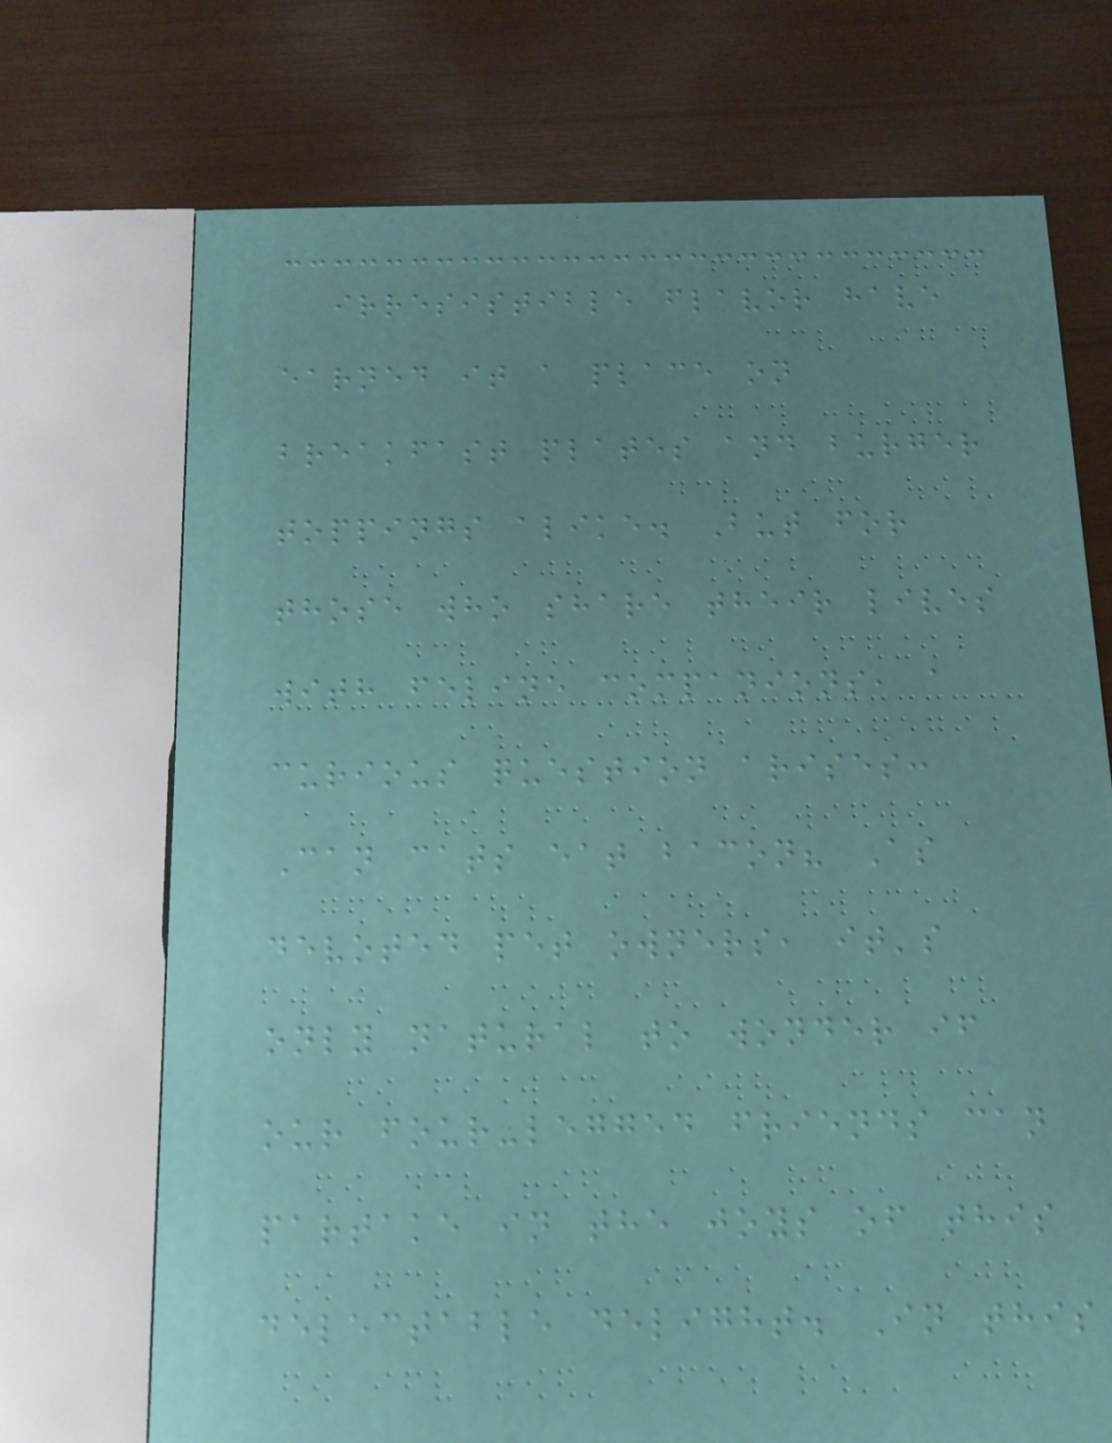irresistible flavor have
earned it a place on
breakfast plates and burger
toppings alike. But for
those who share their lives
with feline companions, a
curious question arises:
Can cats eat bacon? As
devoted pet owners, it's
only natural to wonder if
our four-legged friends can
partake in the joys of this
delectable delight. In this
